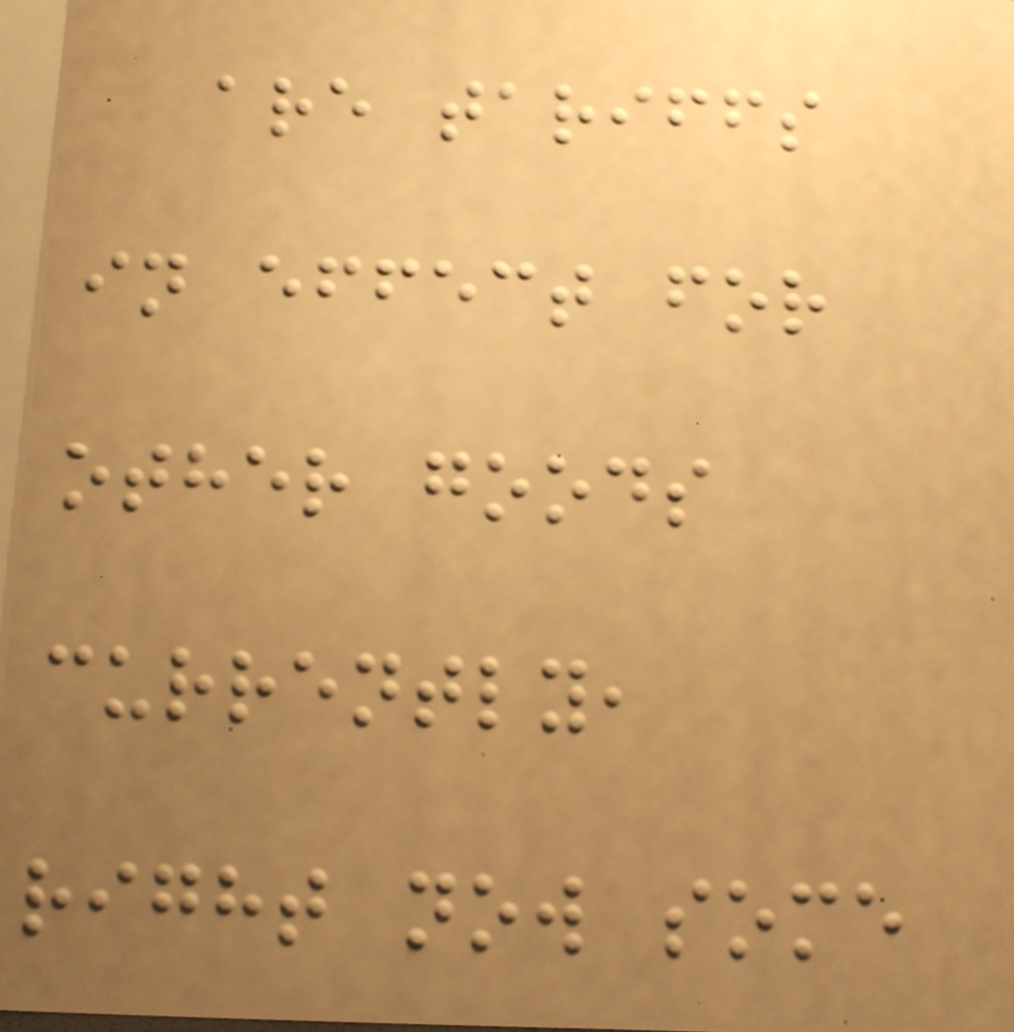are tariffs
in effect for
other goods
currently,
right now some
